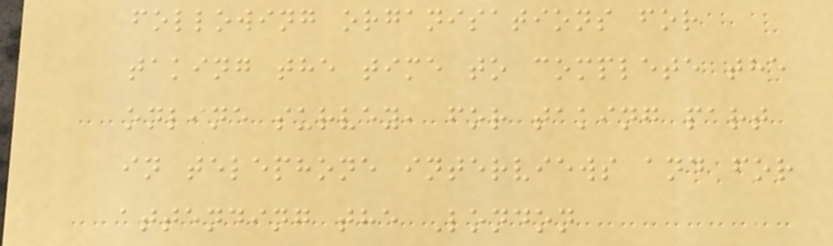following organisations for
taking the time to complete the
online survey, for taking part
in telephone interviews and for
attending the London
